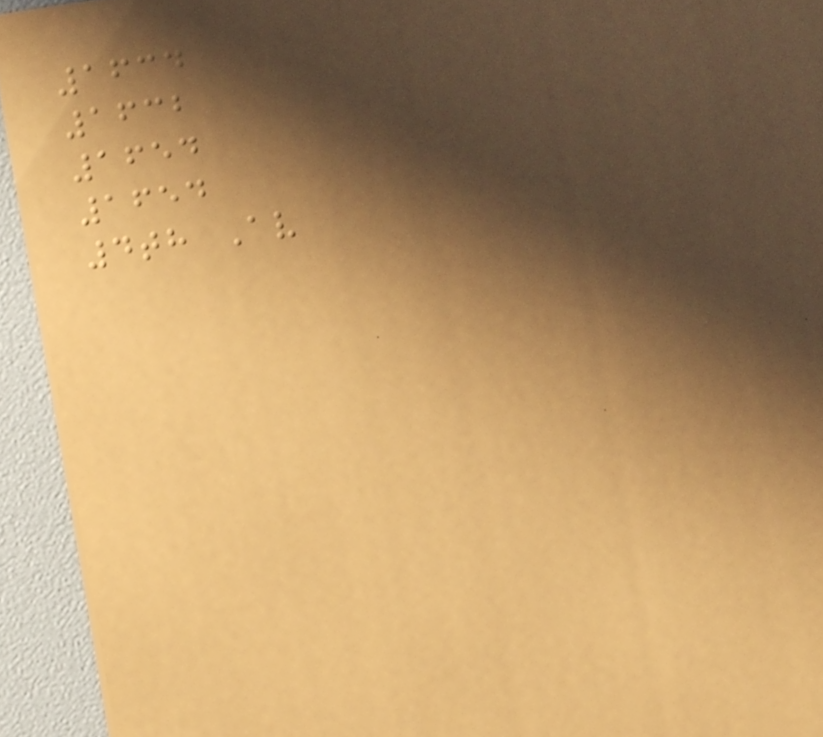1634
1632
1654
1654
4th Av
